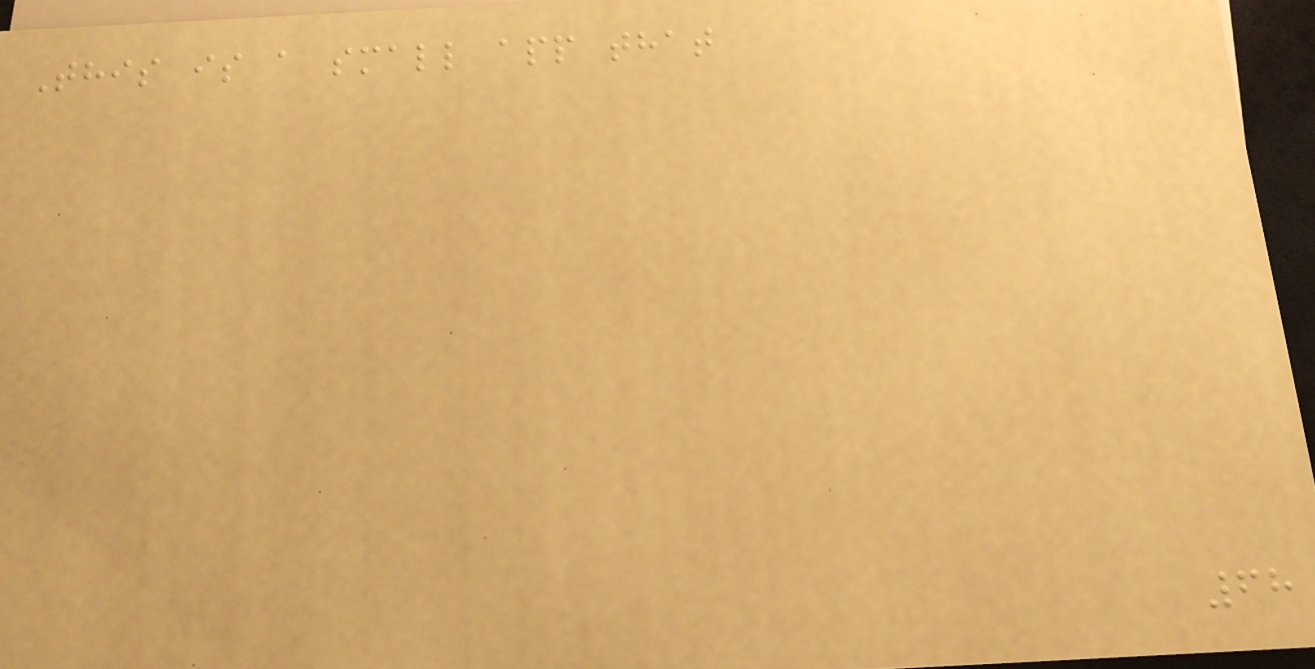This is a small app that
68
